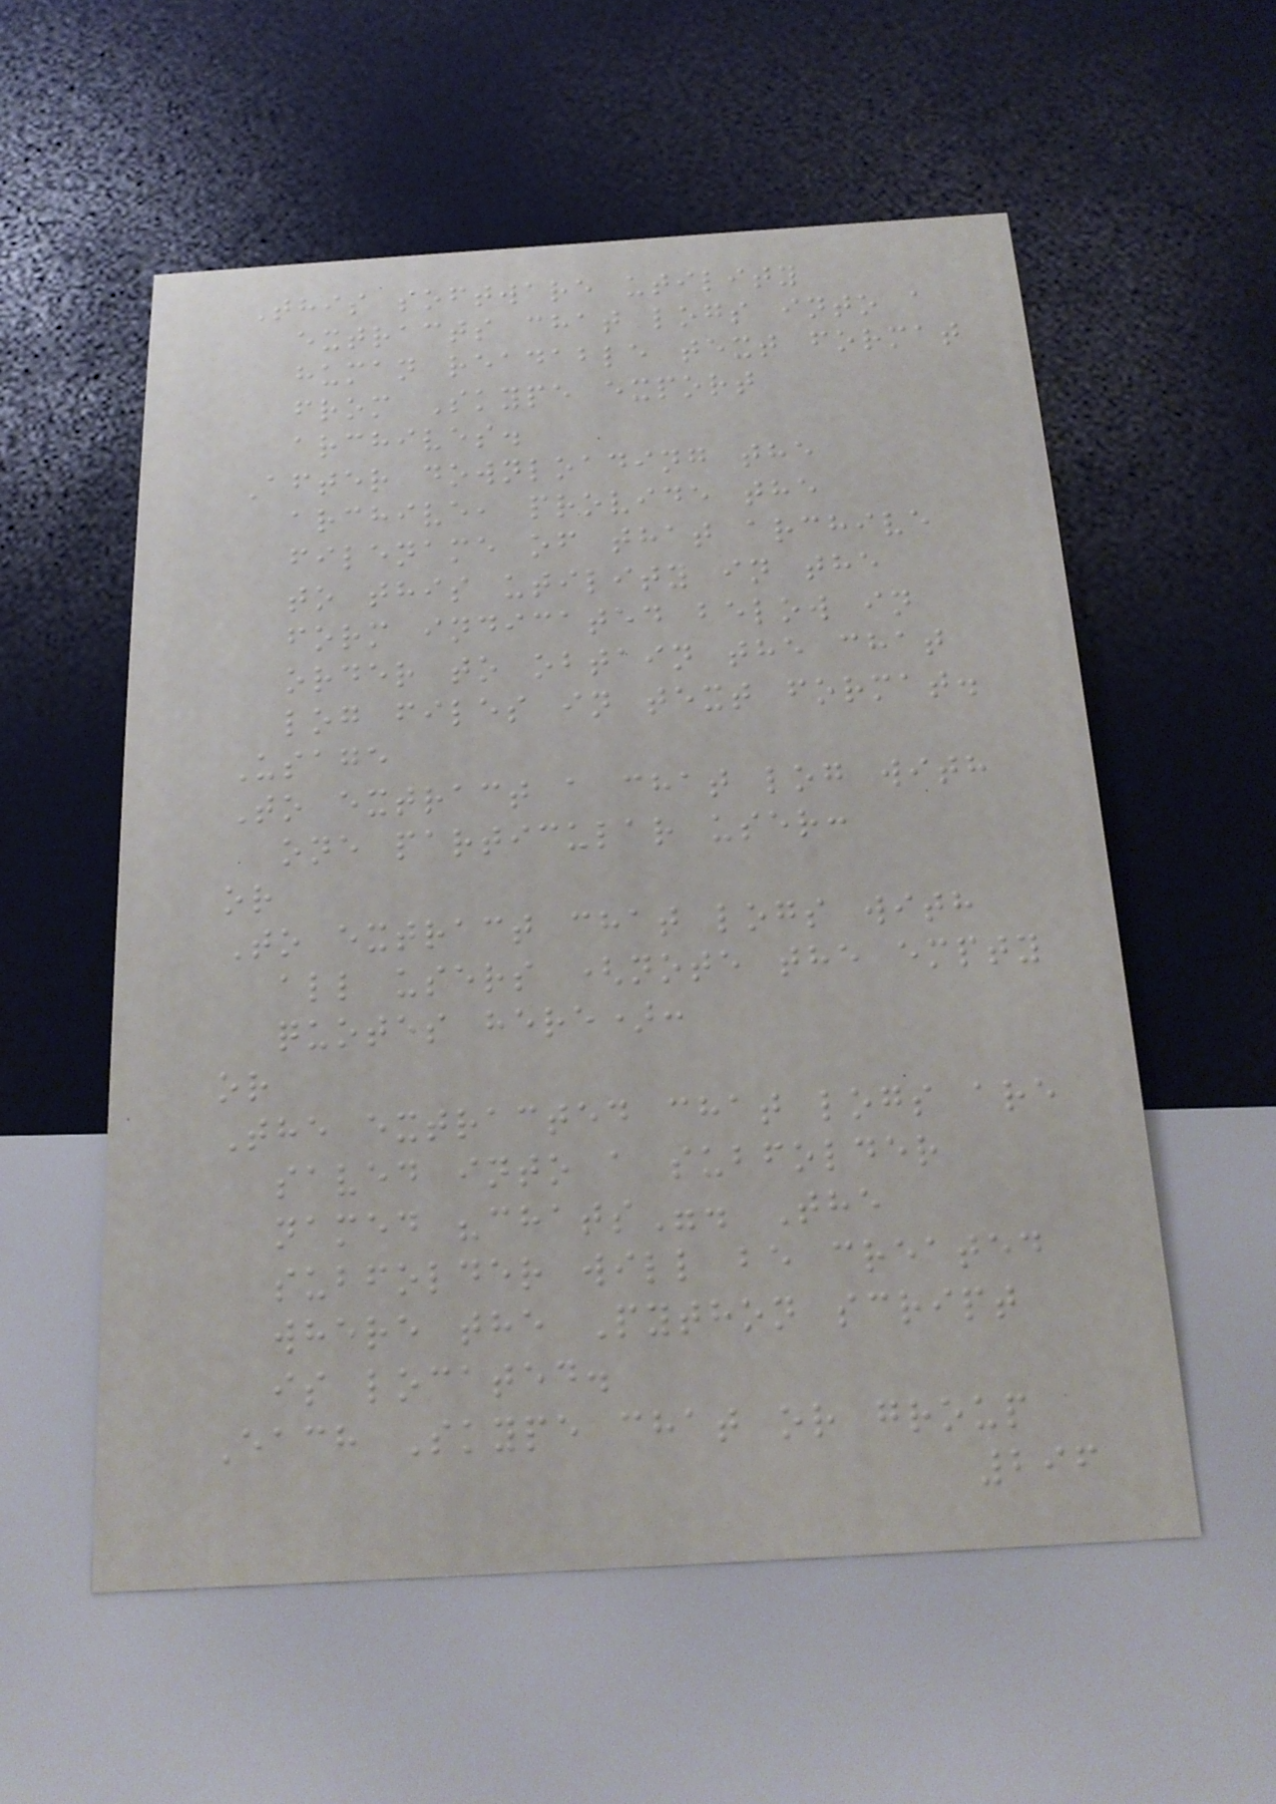This software utility
extracts chat logs into a
human readable text format
from Skype export
archives.
After downloading the
archive, provide the
filename of that archive
to this utility in the
form indicated below in
order to obtain the chat
log files in text format.
Usage
To extract a chat log with
one particular user:
or
To extract chat logs with
all users (note the empty
quotes here):
or
The extracted chat logs are
saved into a subfolder
named "chats". The
subfolder will be created
where the Python script
is located.
Each Skype chat or group
296
